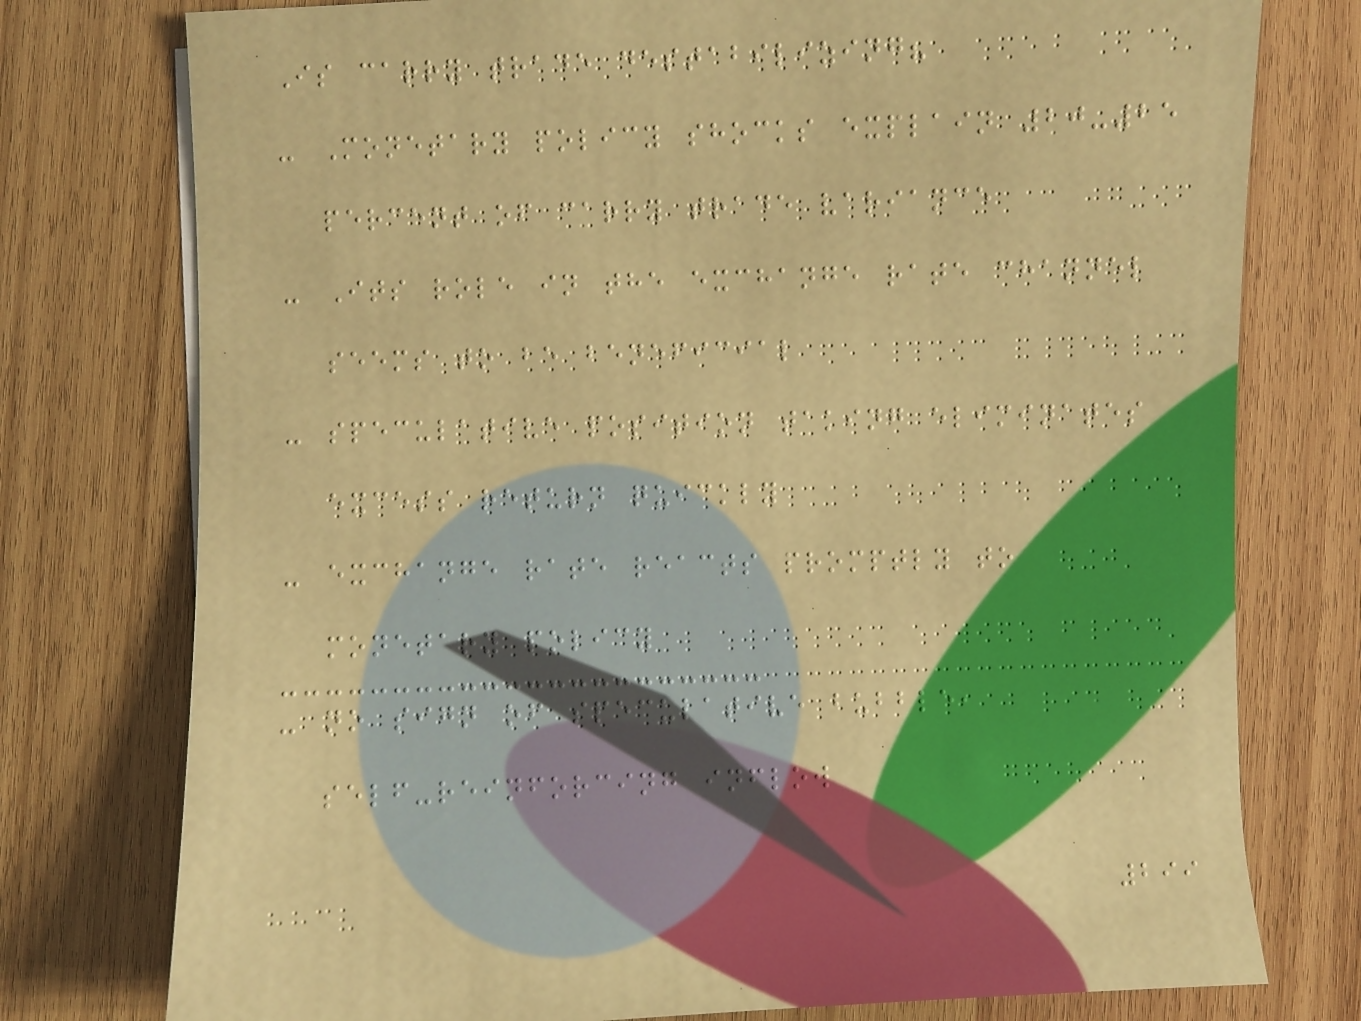Is carry trade destabilizing?
- Monetary policy shocks explain 20-25
percent of carry trade variance
- Its role in the exchange rate channel
seems to be beneficial
- speculative position taking eliminates
excess return quickly
- exchange rate reacts promptly to
monetary policy
- no sign of speculative bubble,
self-reinforcing inflow
299
